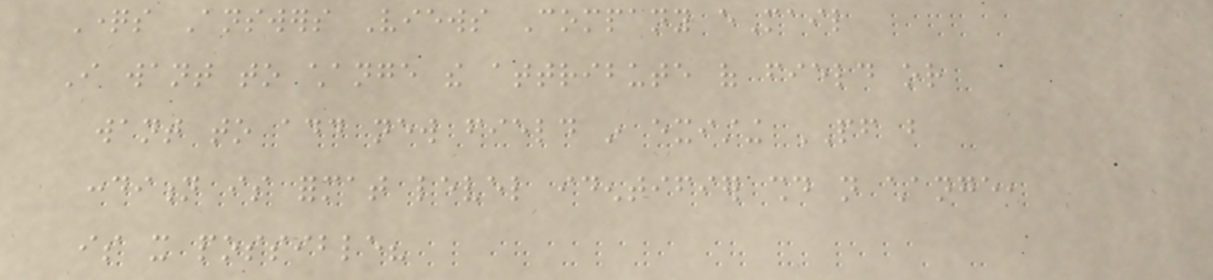Questions Answers Views Company eMail
I want to change the attribute of field or
want to add new field in existing PF but
condition is format level identifier should not change,
is it possible?
